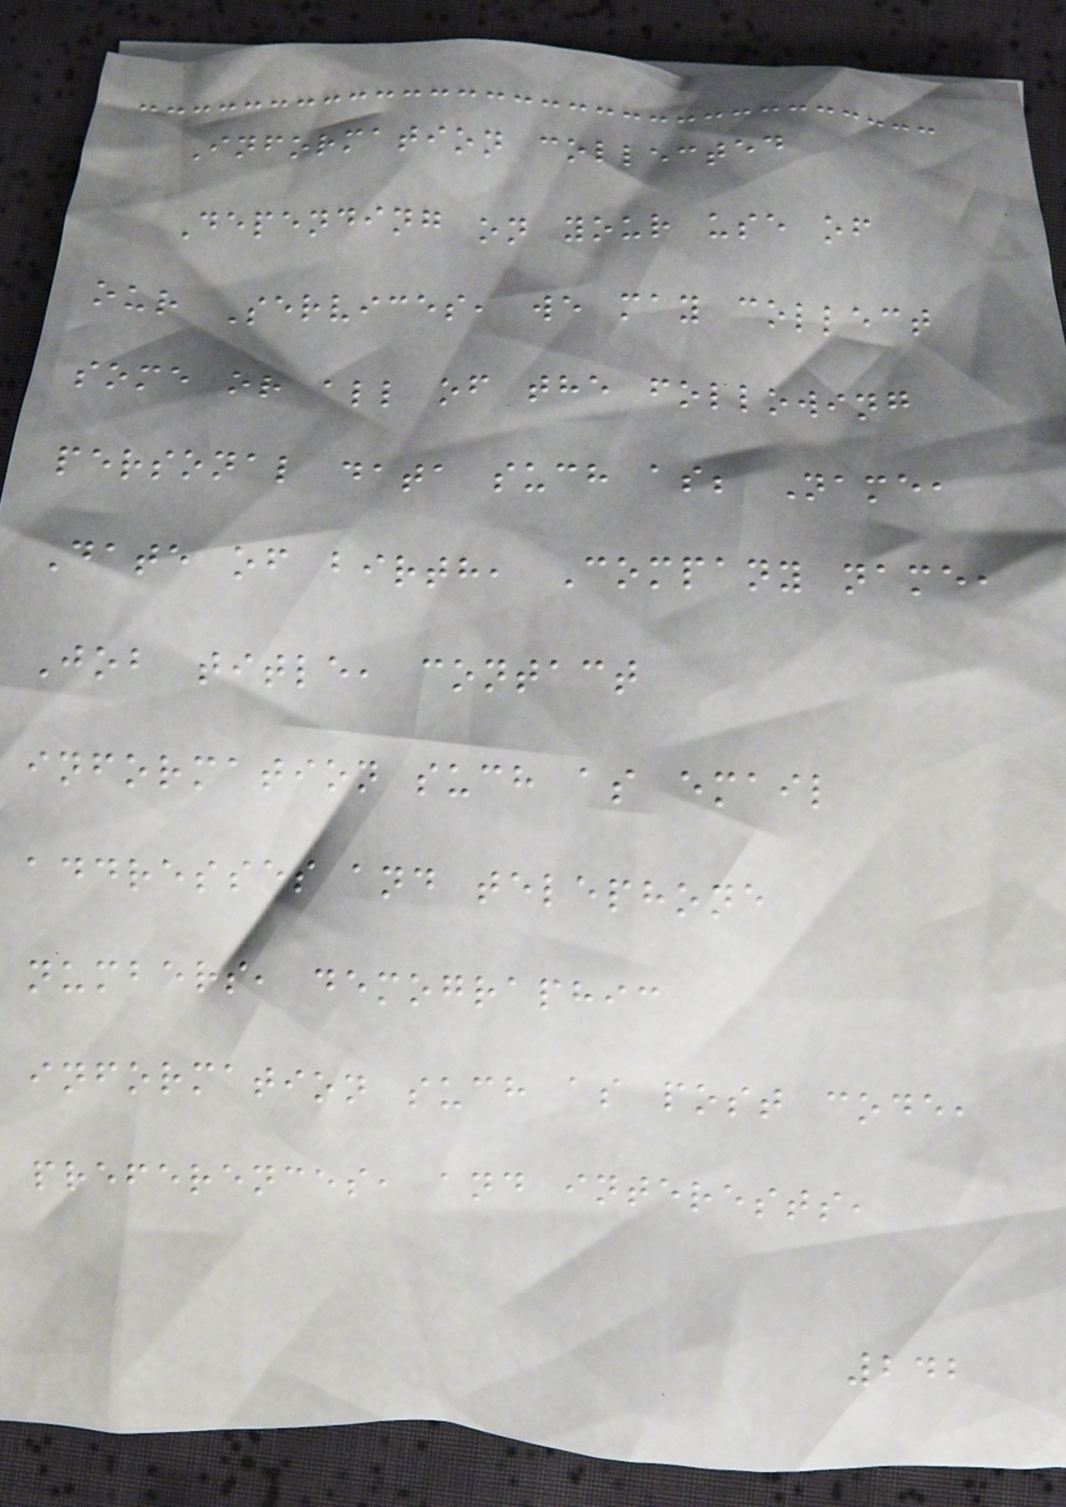Information collected
Depending on your use of
our Services, we may collect
some or all of the following
personal data such as; Name,
Date of birth, Company name,
Job title, contact
information such as email
addresses and telephone
numbers, demographic
information such as post code,
preferences, and interests,
242
